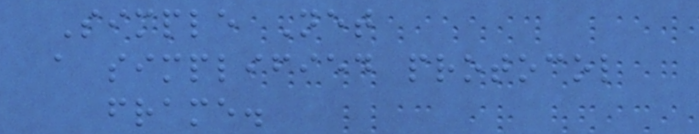Simple Net
a simplified protocol
frame.
